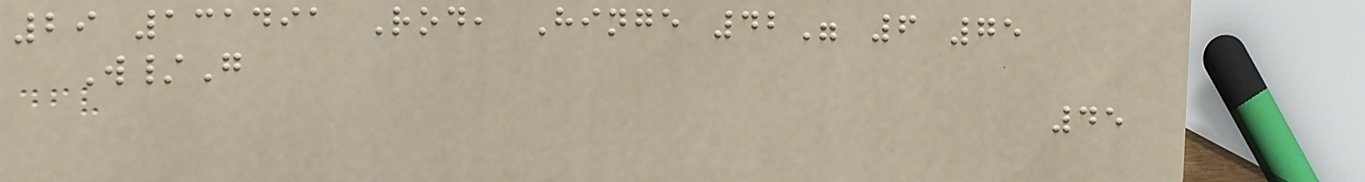29 131491 Rod, Hinge 42" 6 75
W/G
45
